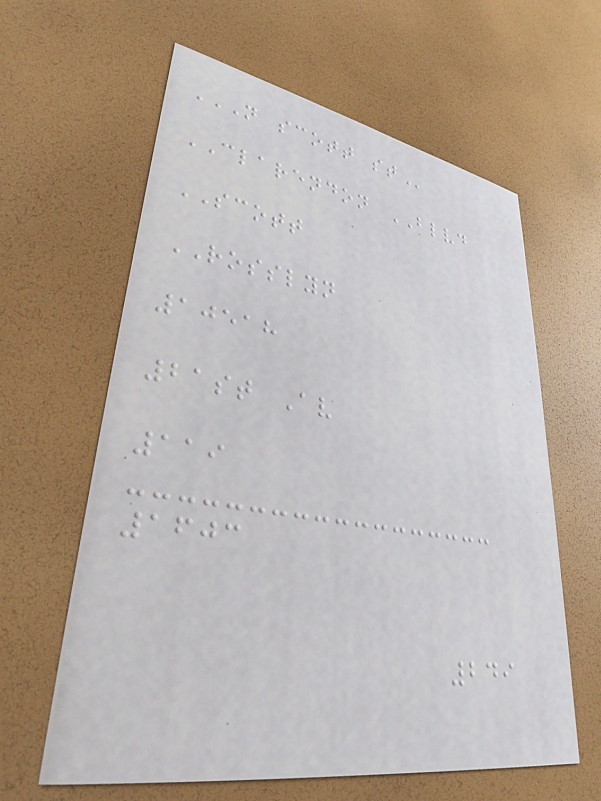N SCOTT ST
CLARENDON BLVD
SCOTT
ROSSLYN
10518
21st Av
119
1603
249
